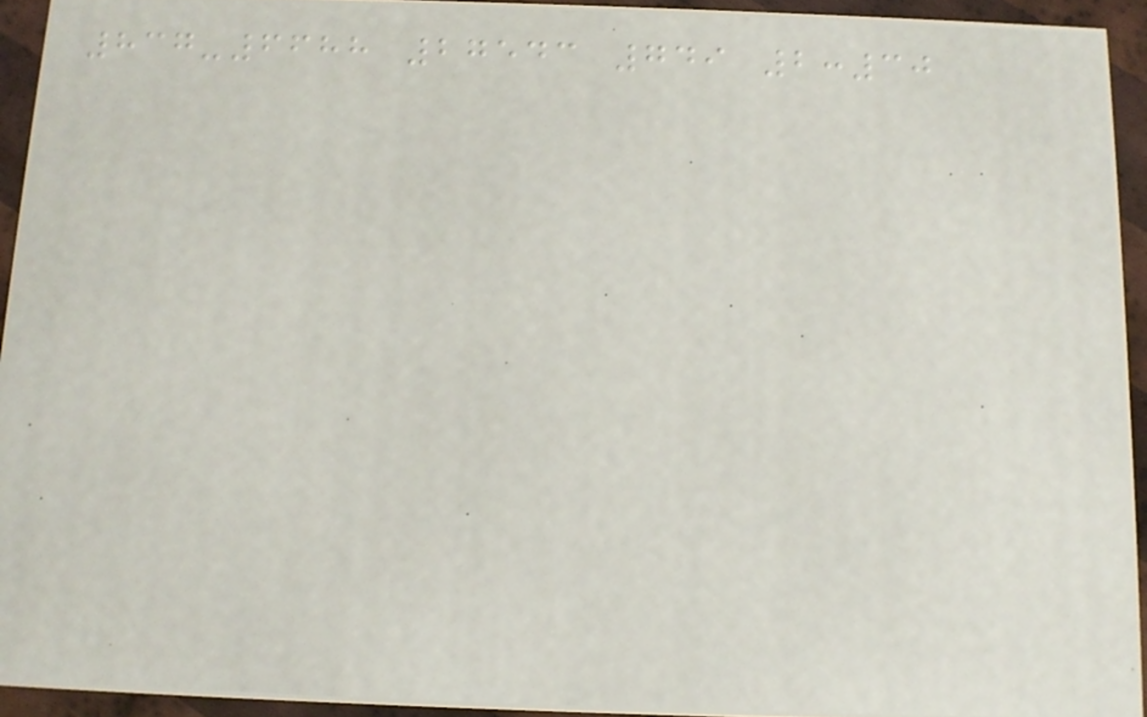837-6688 27543 749 2:30
